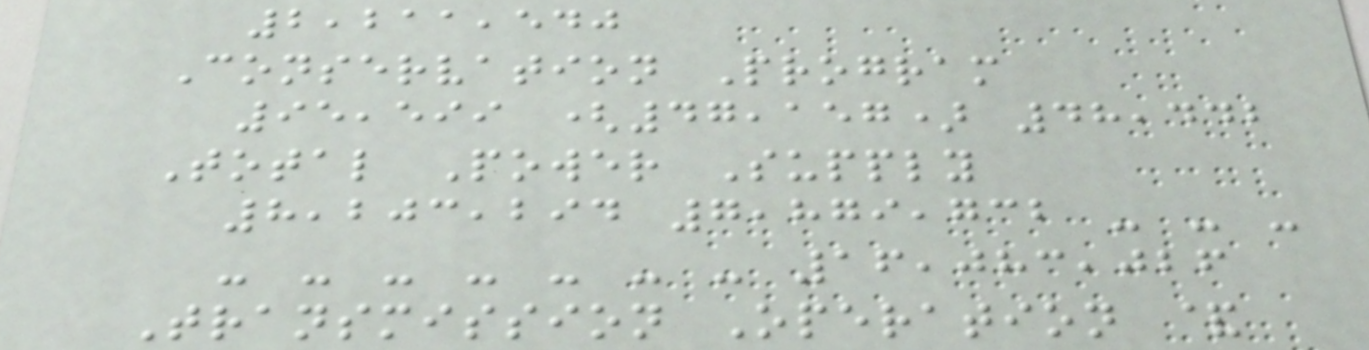2,211,540
Conservation Program
95,599 (47,157) 48,442
Total Power Supply
8,203,294 7,879,732 - - -
- - - - - - - 16,083,026
Transmission Operation &
